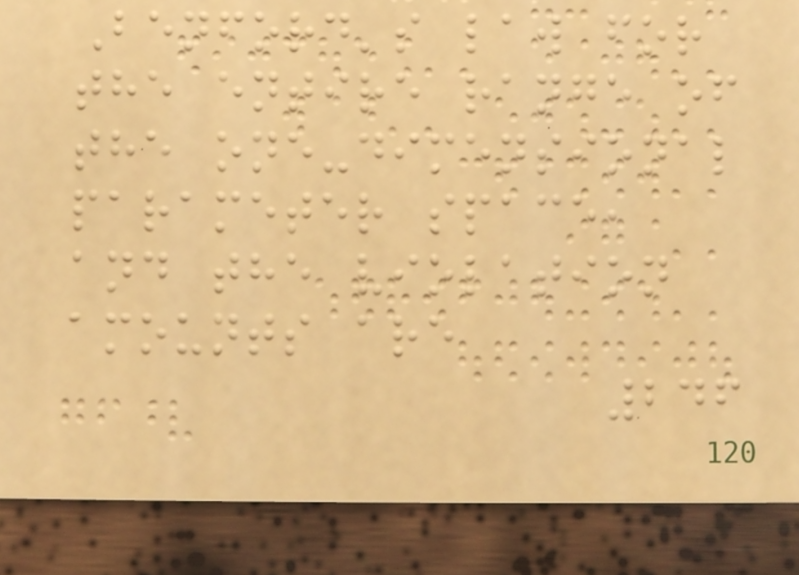Benford's law for
the entire range of
the one-dimensional
parameter space,
and the violation
amounts are
246
